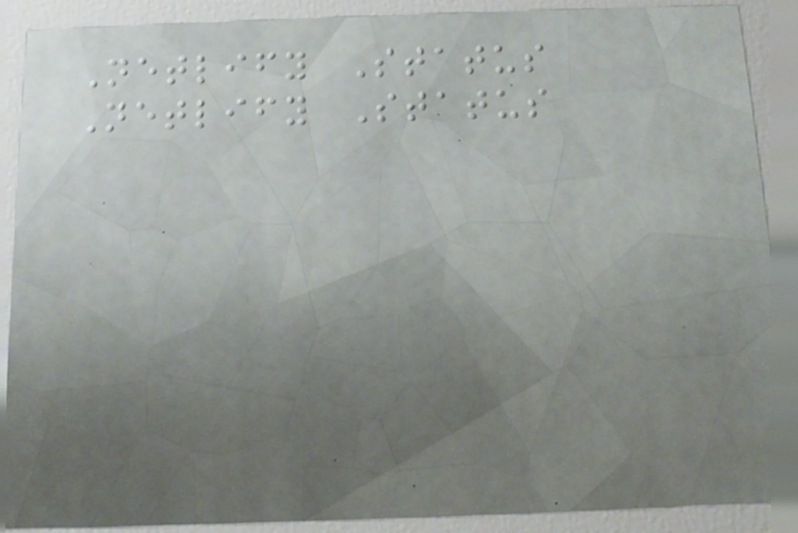Netlify Status
Netlify Status
